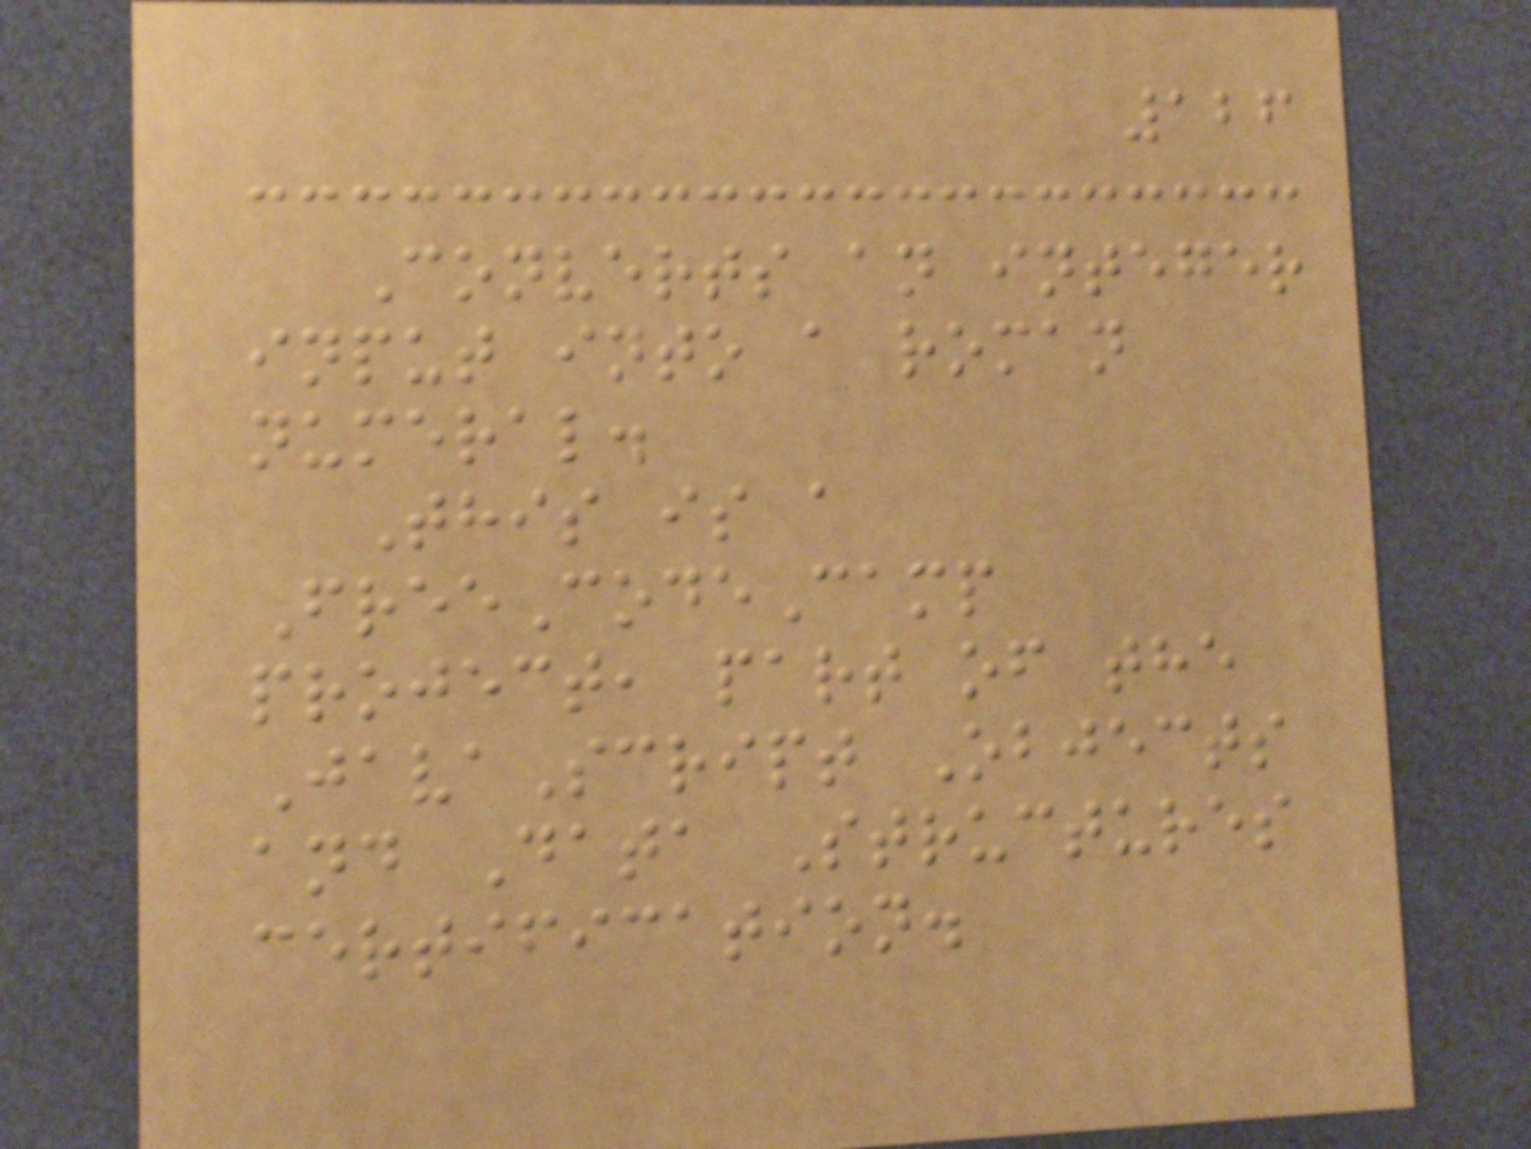126
Converts an integer
input into a roman
numeral.
This is a
FreeCodeCamp
project, part of the
JavaScript Objects
and Data Structures
certification.
